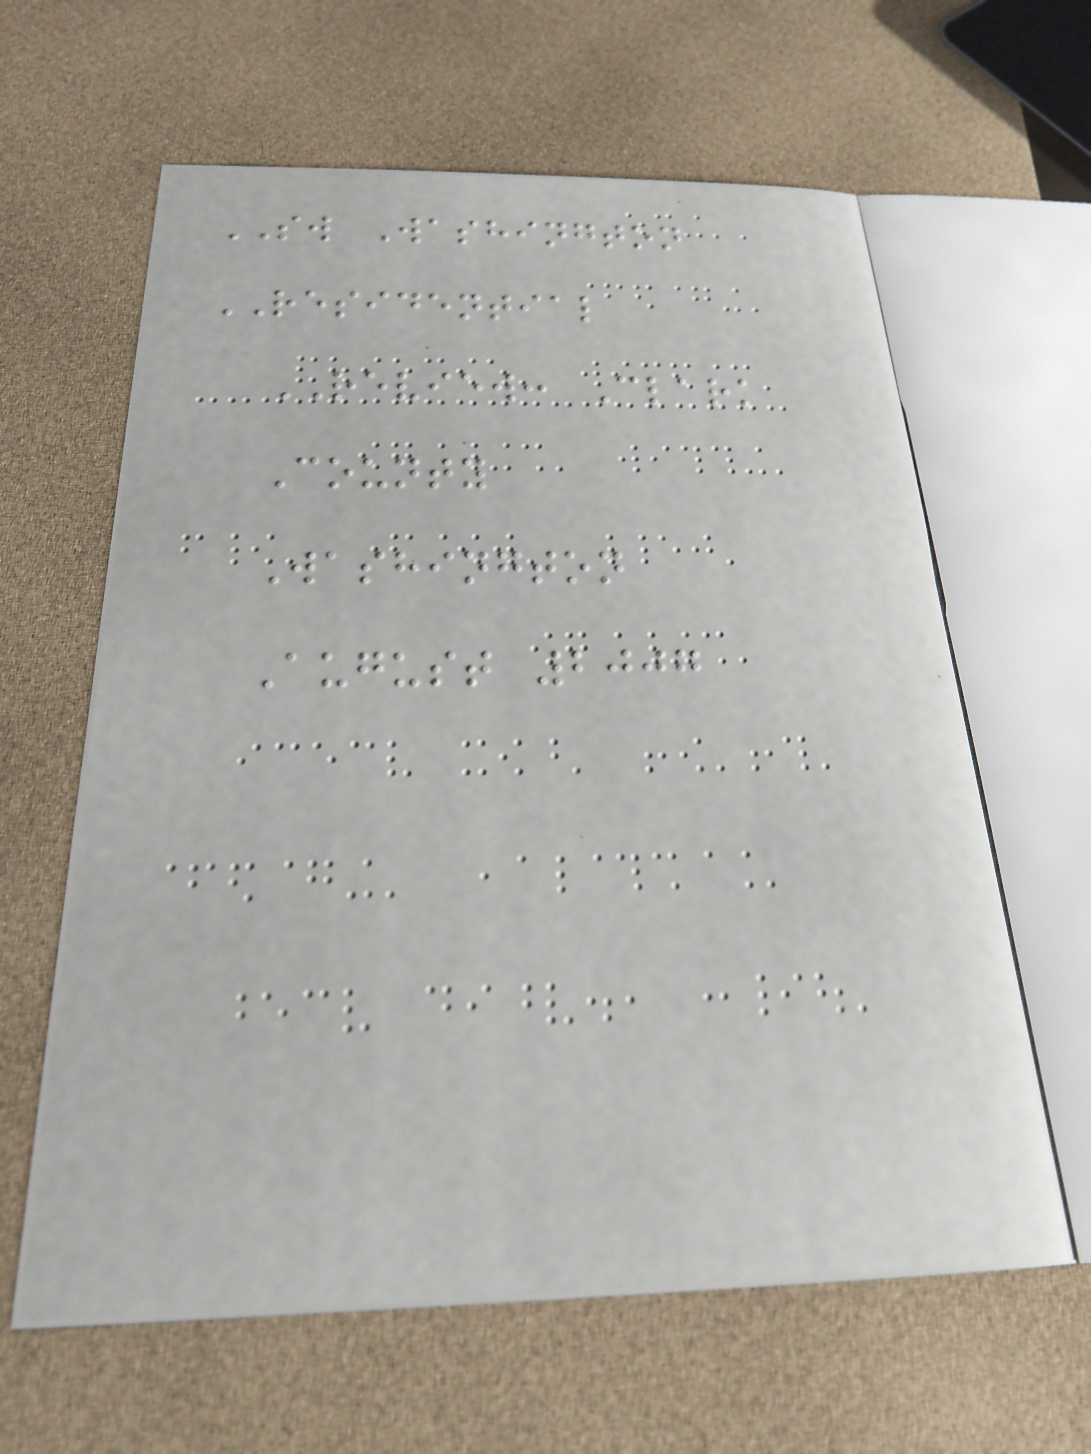SW Washington
RESIDENTIAL
REVIEW: Clark
County
Washington
August 2007
